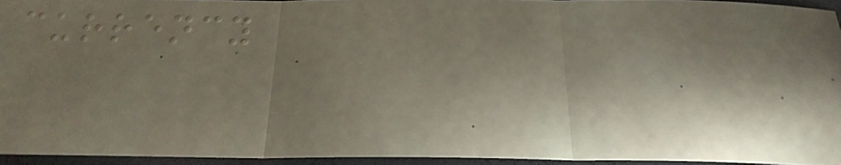currency
